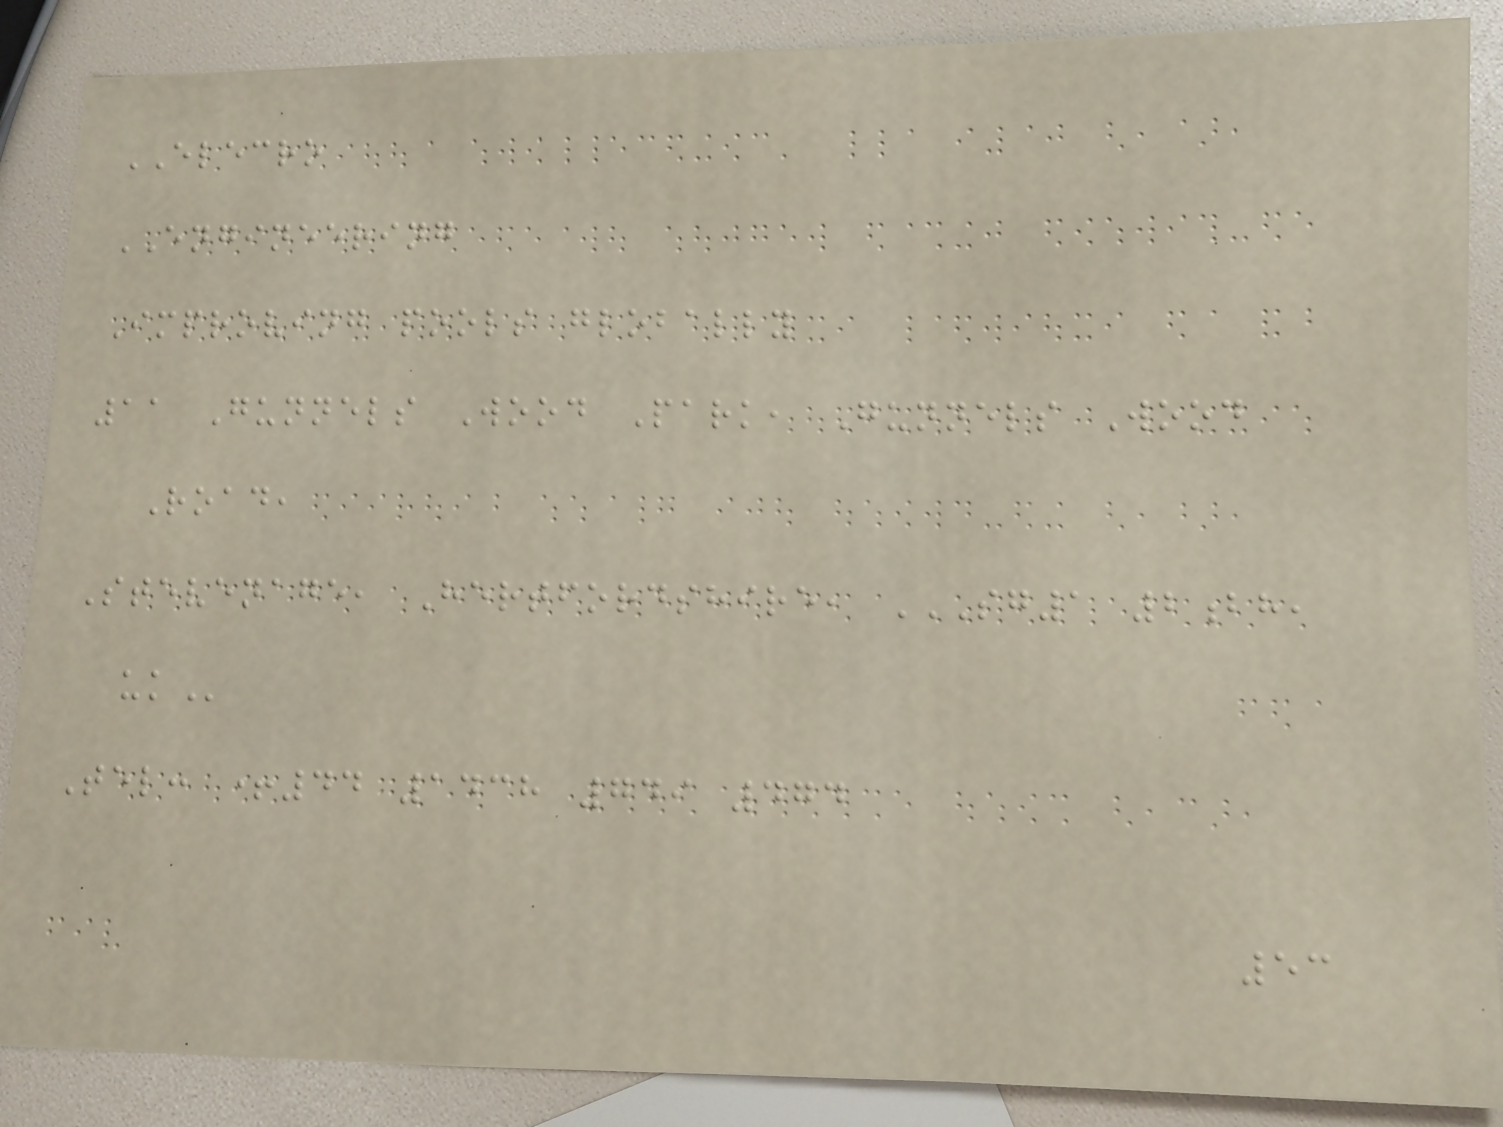ELECRO
ENGINEERING
Improving pools globally
11 Gunnels Wood Park, Gunnels Wood
Road,
Stevenage, Hertfordshire, SG1 2BH,
UK
Tel: +44 1438 749 474
53
